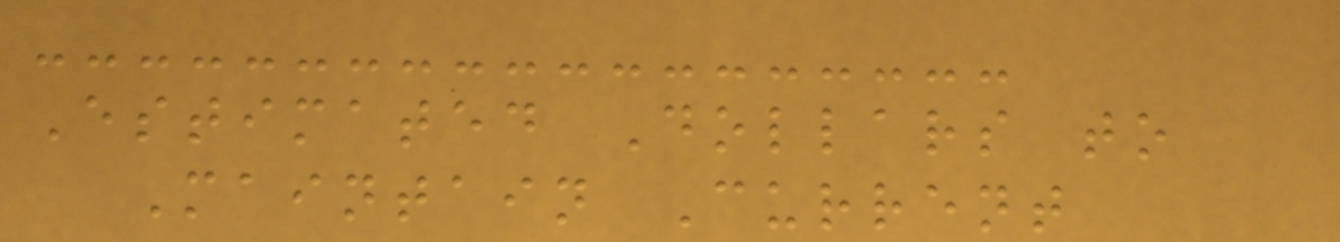Estimated Dollars to
Maintain Current
